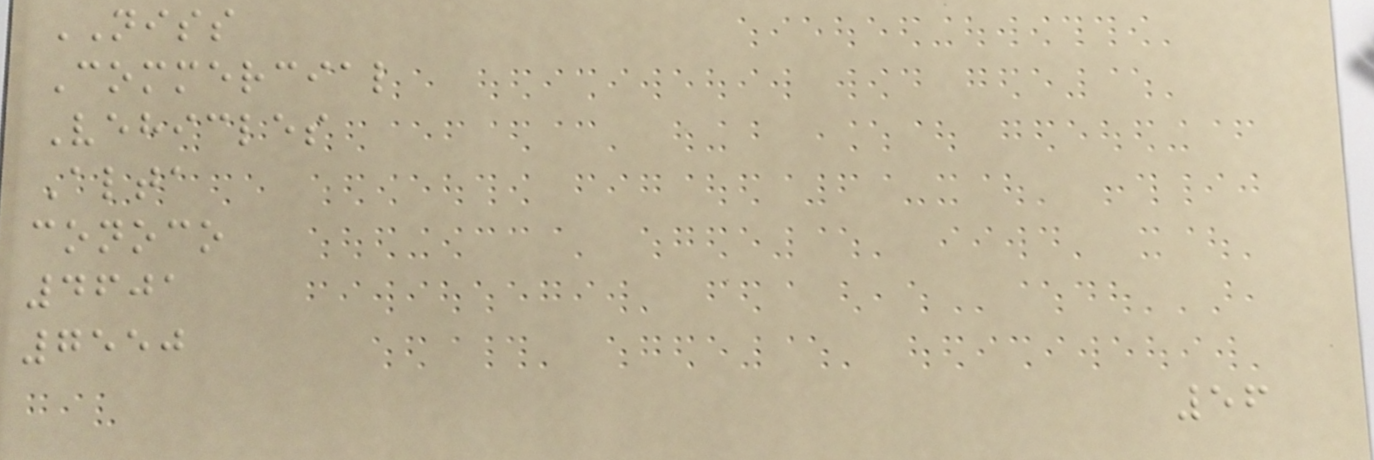NISS
Commercial
Vehicles
Alta
conoco
4601
7550
56
